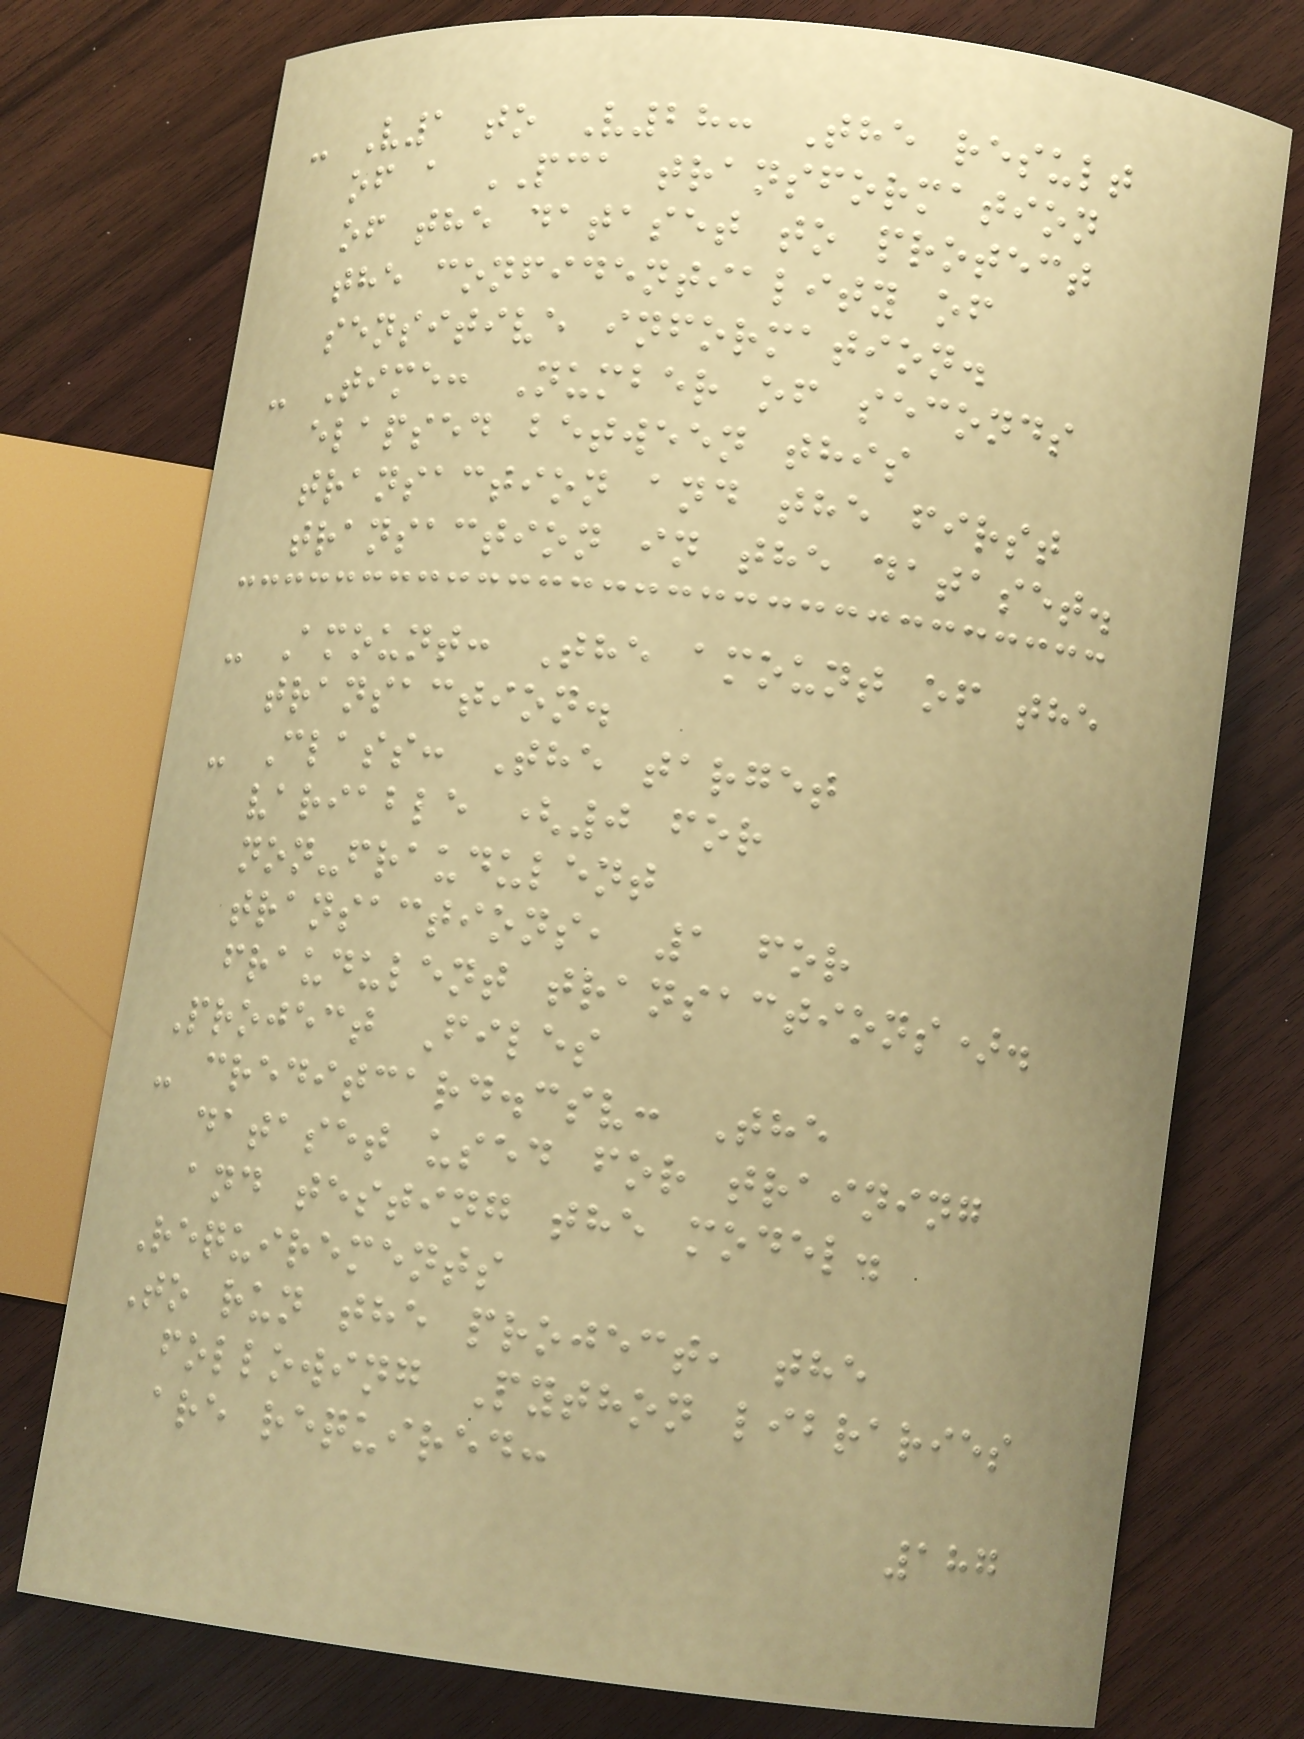- V1 to V28: The result
of a PCA transformation
of the dataset to protect
the confidentiality of
sensitive information.
- Time: Number of seconds
elapsed between this
transaction and the first
transaction in the dataset.
- Amount: The amount of the
transaction.
- Class: The target
variable (0 for
non-fraudulent
transactions, 1 for
fraudulent transactions).
Project Files
- creditcard.csv: The
dataset used for training
and testing the model.
Requirements
To run the project, the
following Python libraries
are required:
187
